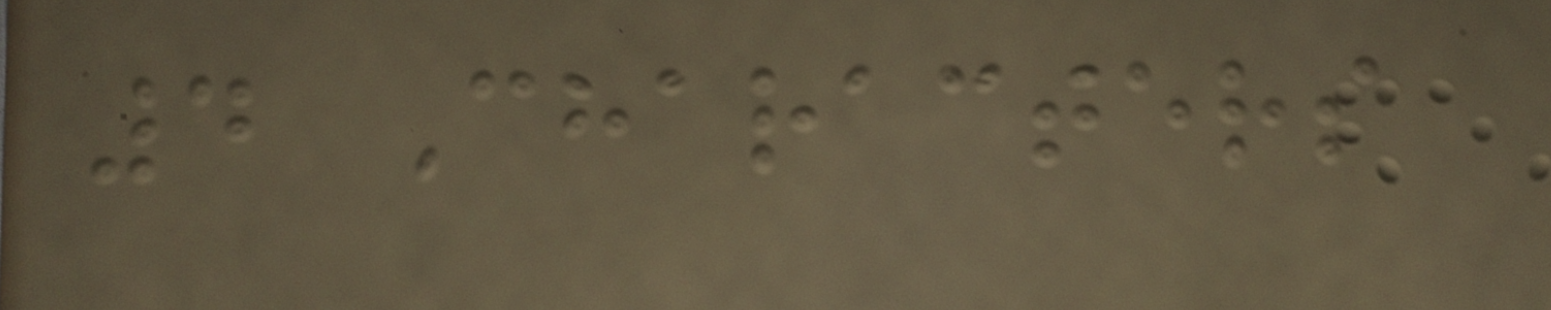4 Characters
